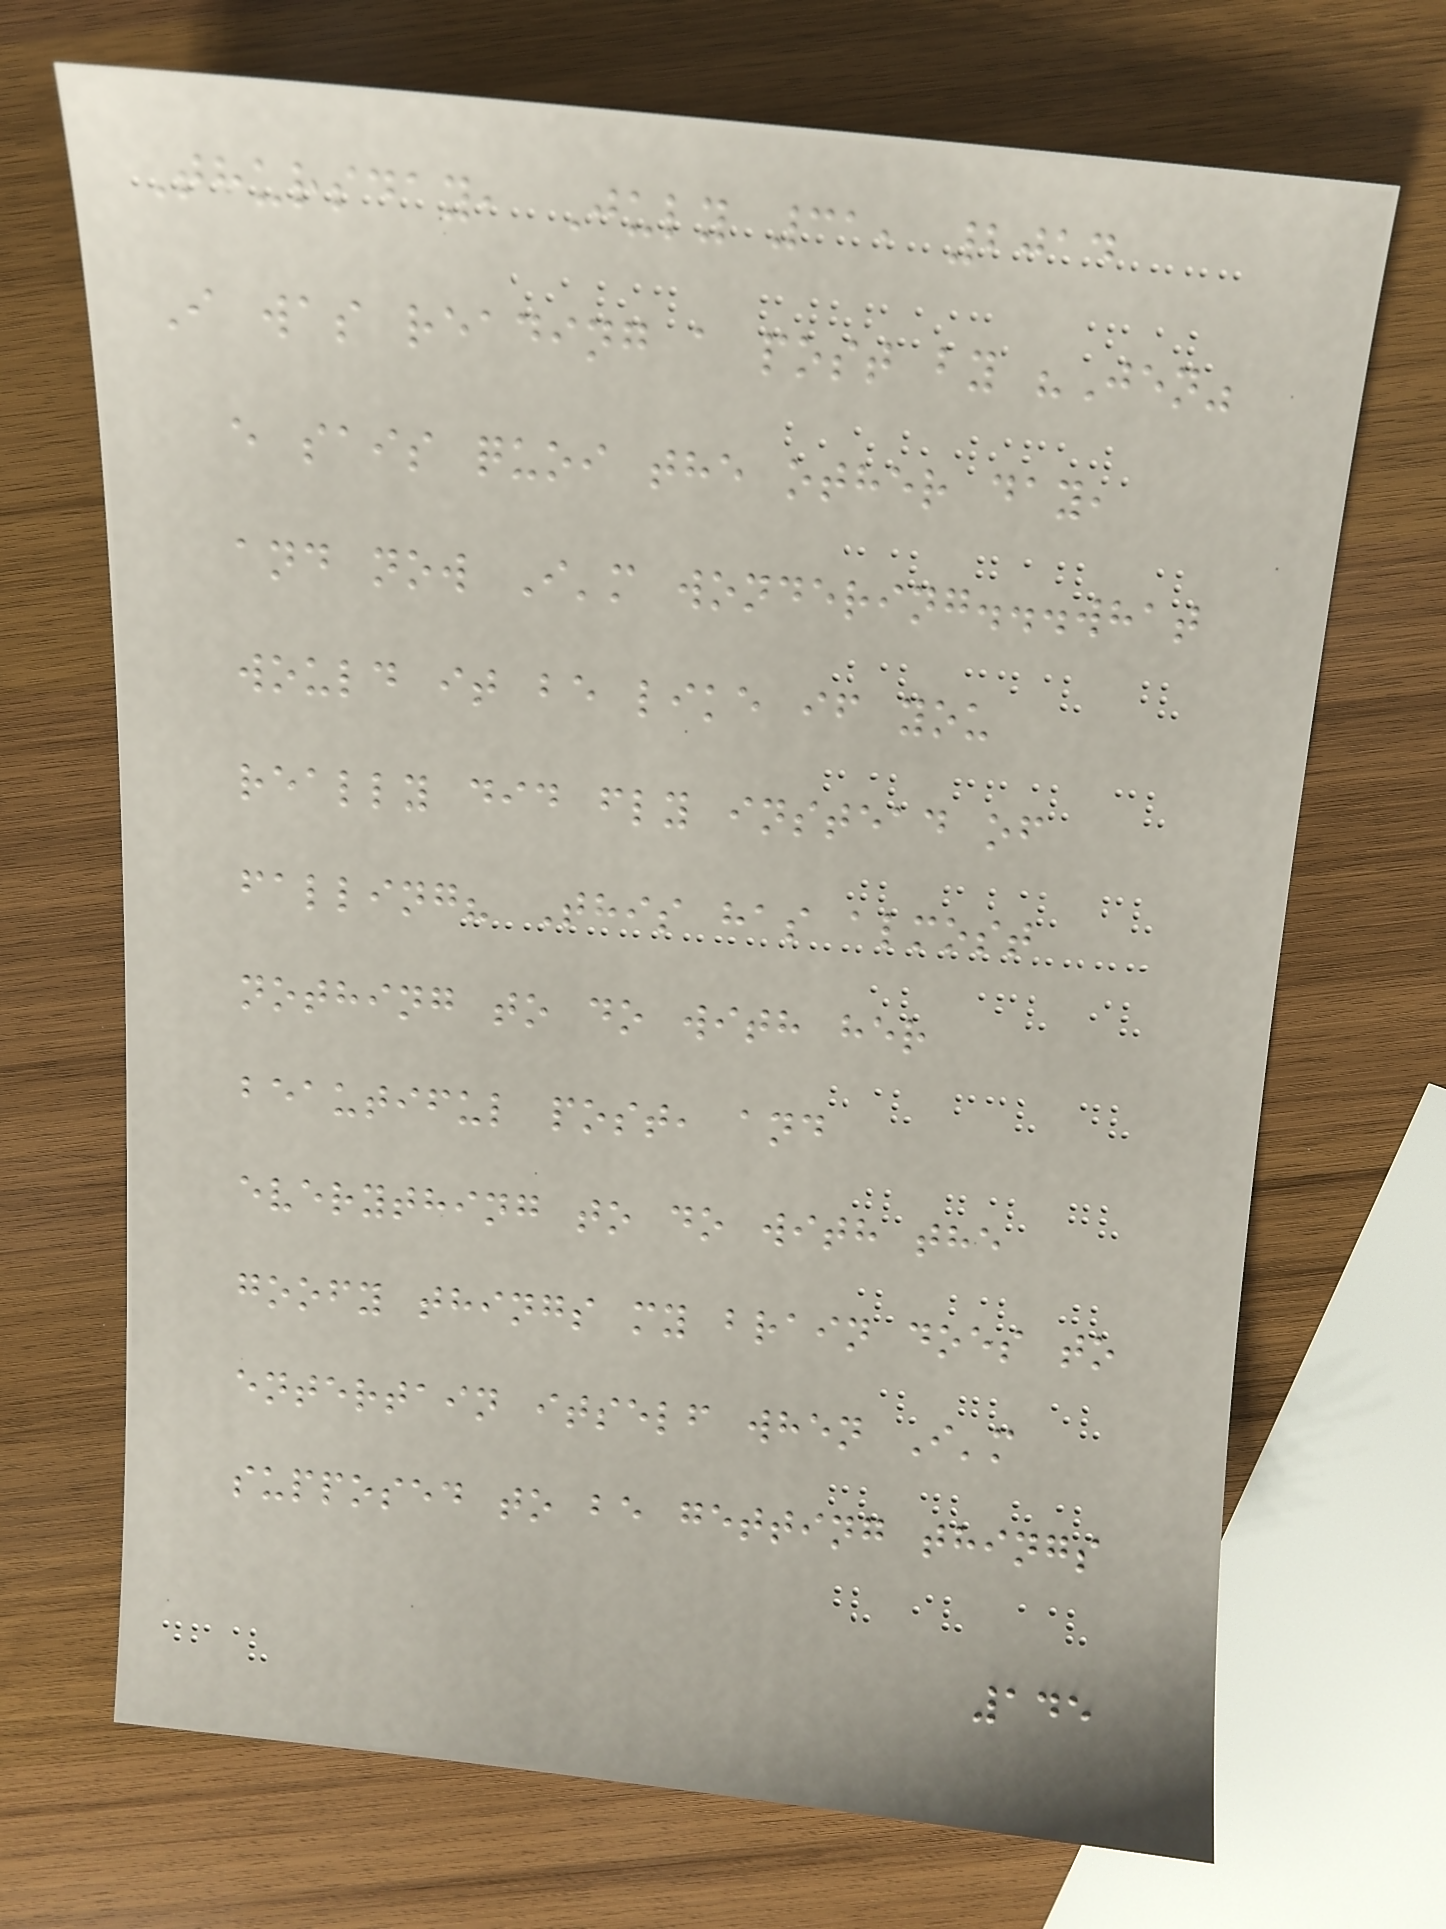Thursday, July 31, 2014
I was reading a post by "Jen"
e sais quoi the other day,
and now I'm wondering...what
would it be like if you
really did fly instead of
falling? This has almost
nothing to do with her
beautiful post, and
everything to do with the
goofy things my brain does to
entertain itself when I'm
supposed to be getting things
145
